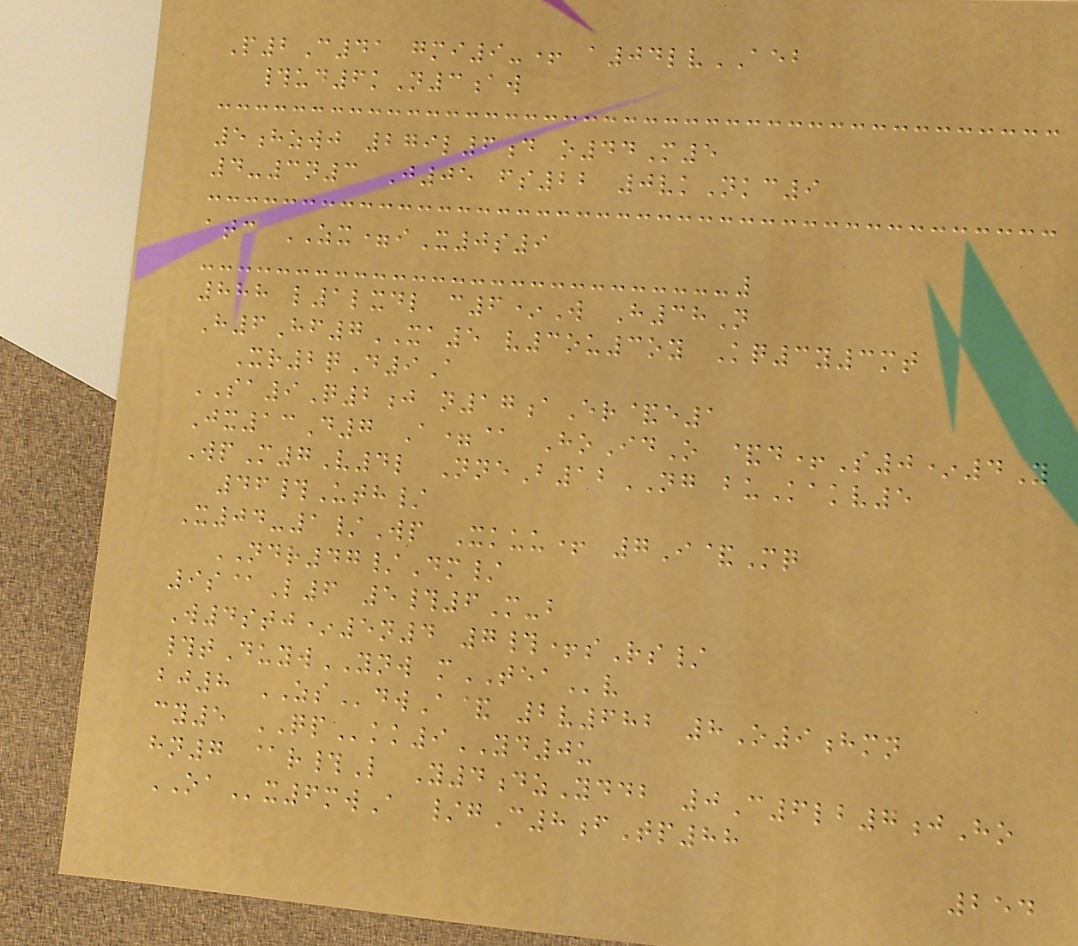P2C41 gmi9-+ a04lvAEB
#ud6kN3aw
5hzwj 279l6d o44M5
4-3n3 J05 fs22 0vkNkc9
atc ZX=iX0s9
888 l1lxdl c6*W H38N
H6Hf7XA5 v3ou3oy Kq3y3mt
Xr2qD9A
SA9Q2j n17aEr&e1
Jx13D7 A=@ HoIdO &d+S0*4Y
WpM7V4l NneB12NG buKakv5
46#Uth/
X04-1/Wp Xkuu+ 7I&Mq
NDR47/Dm/
9s@L6 5#6M-b
W4stj*5n4 7#+sRs/
#tDuywYNW mTEAv
bj8 ZSdwA& 2v682 8O9hmn
cy5 QPkk9YD0u
hn7 @r#L Y4dzYddb 0C6lb7jHo
OAx6mwA /gC8fTp88
254
